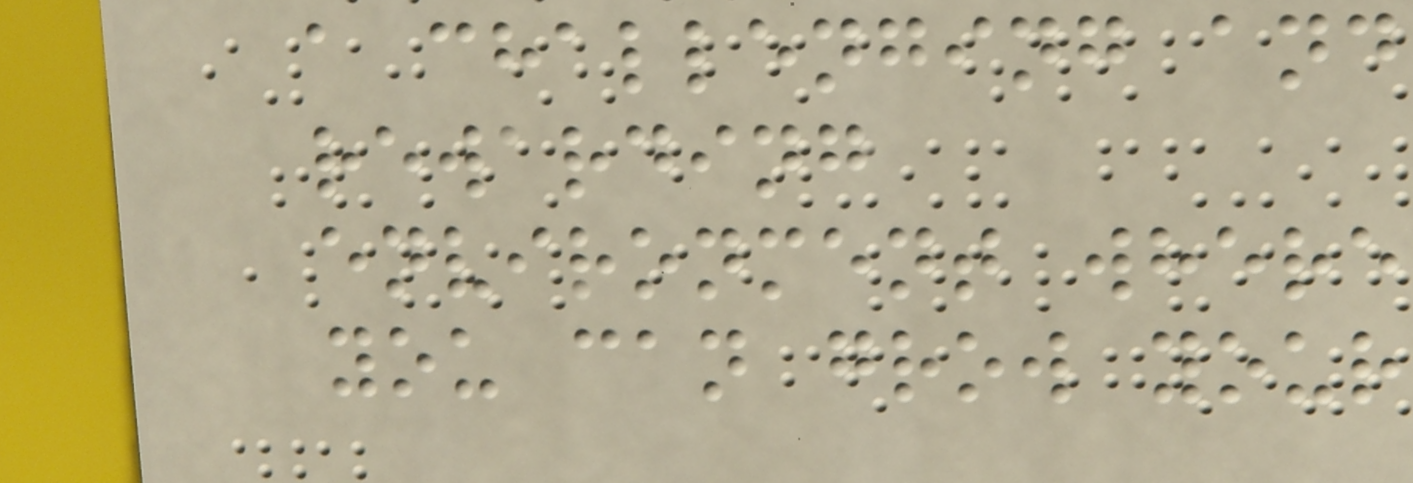a challenging and
rewarding
environment where
you can grow your
